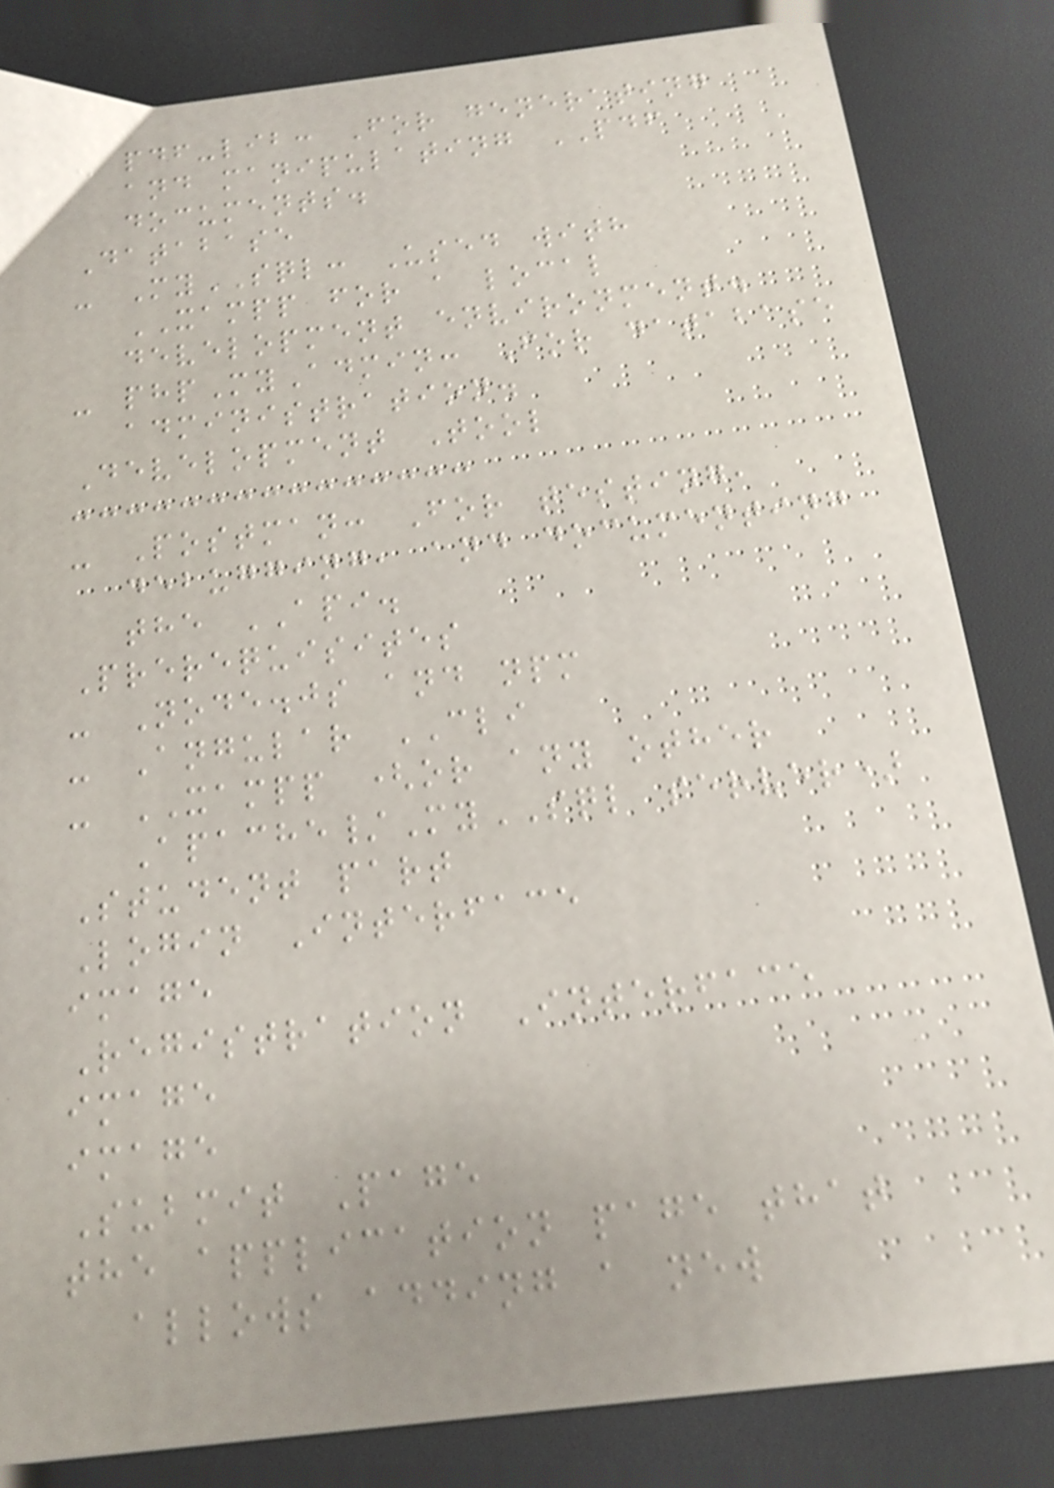- pdf-lib: For generating
and manipulating PDF
documents.
Database
- MySQL: Used with
XAMPP for a local
development environment.
- phpMyAdmin: For database
administration.
Development Tool
- Postman: For testing,
debugging, and documenting
the API.
Prerequisites
- Node.js and npm
- Angular CLI
- XAMPP (or any other
Apache/MySQL server)
Student part
Login Interface
image
Registration Interface
image
image
Submit Page
the application page that
allows adding a new
